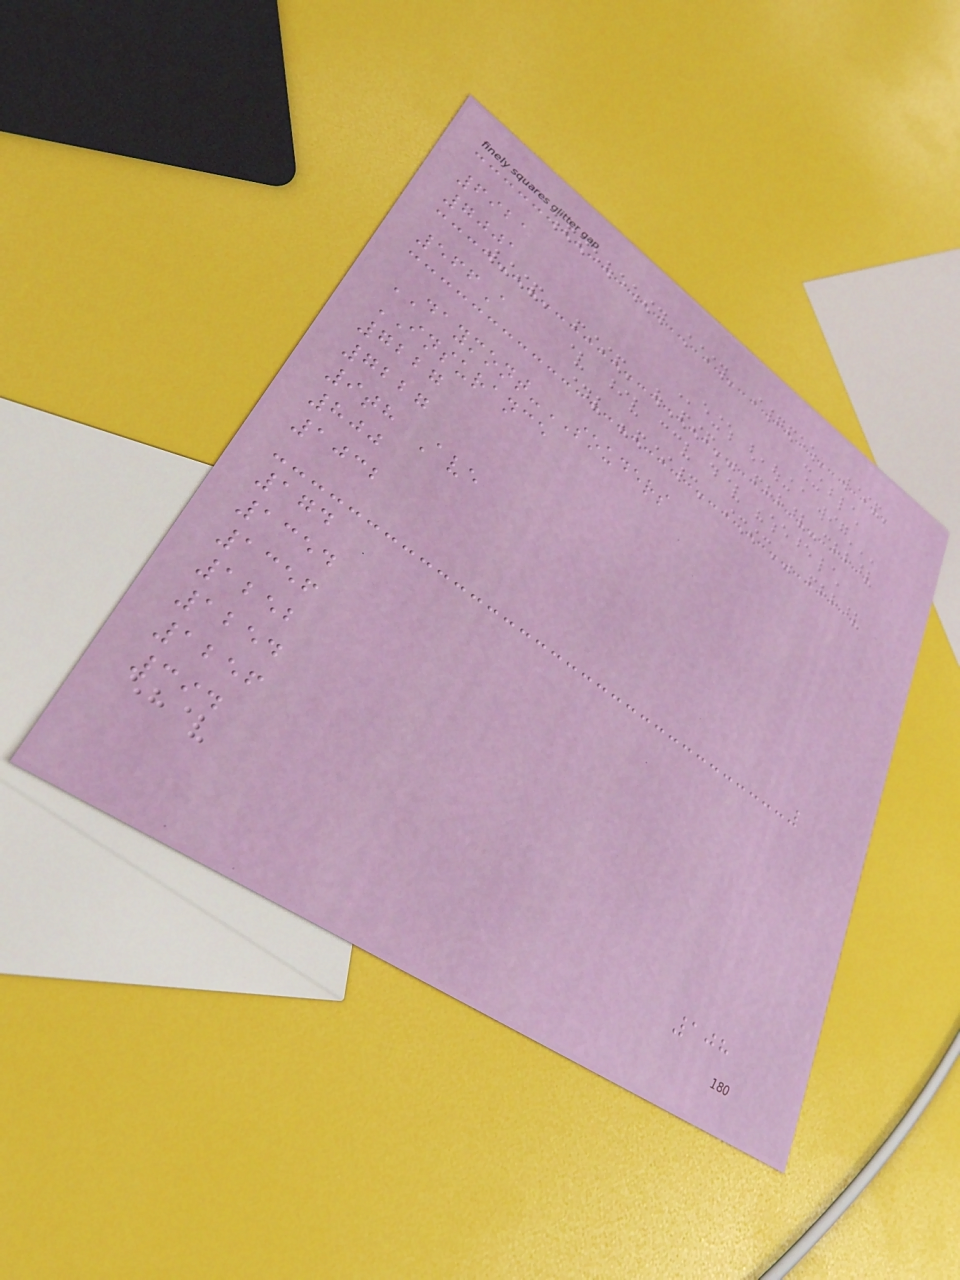6921
7001
566A
DAYMONT-SOUDERS
INSURANCE
7227
7227
9th Ave
800
1032
174
1354
1356
1252
1254
1256
394
108
